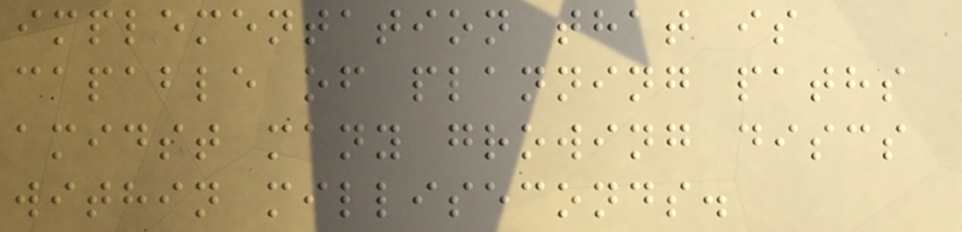implementation that is
capable of planning paths
amidst many growing discs
within milliseconds.
